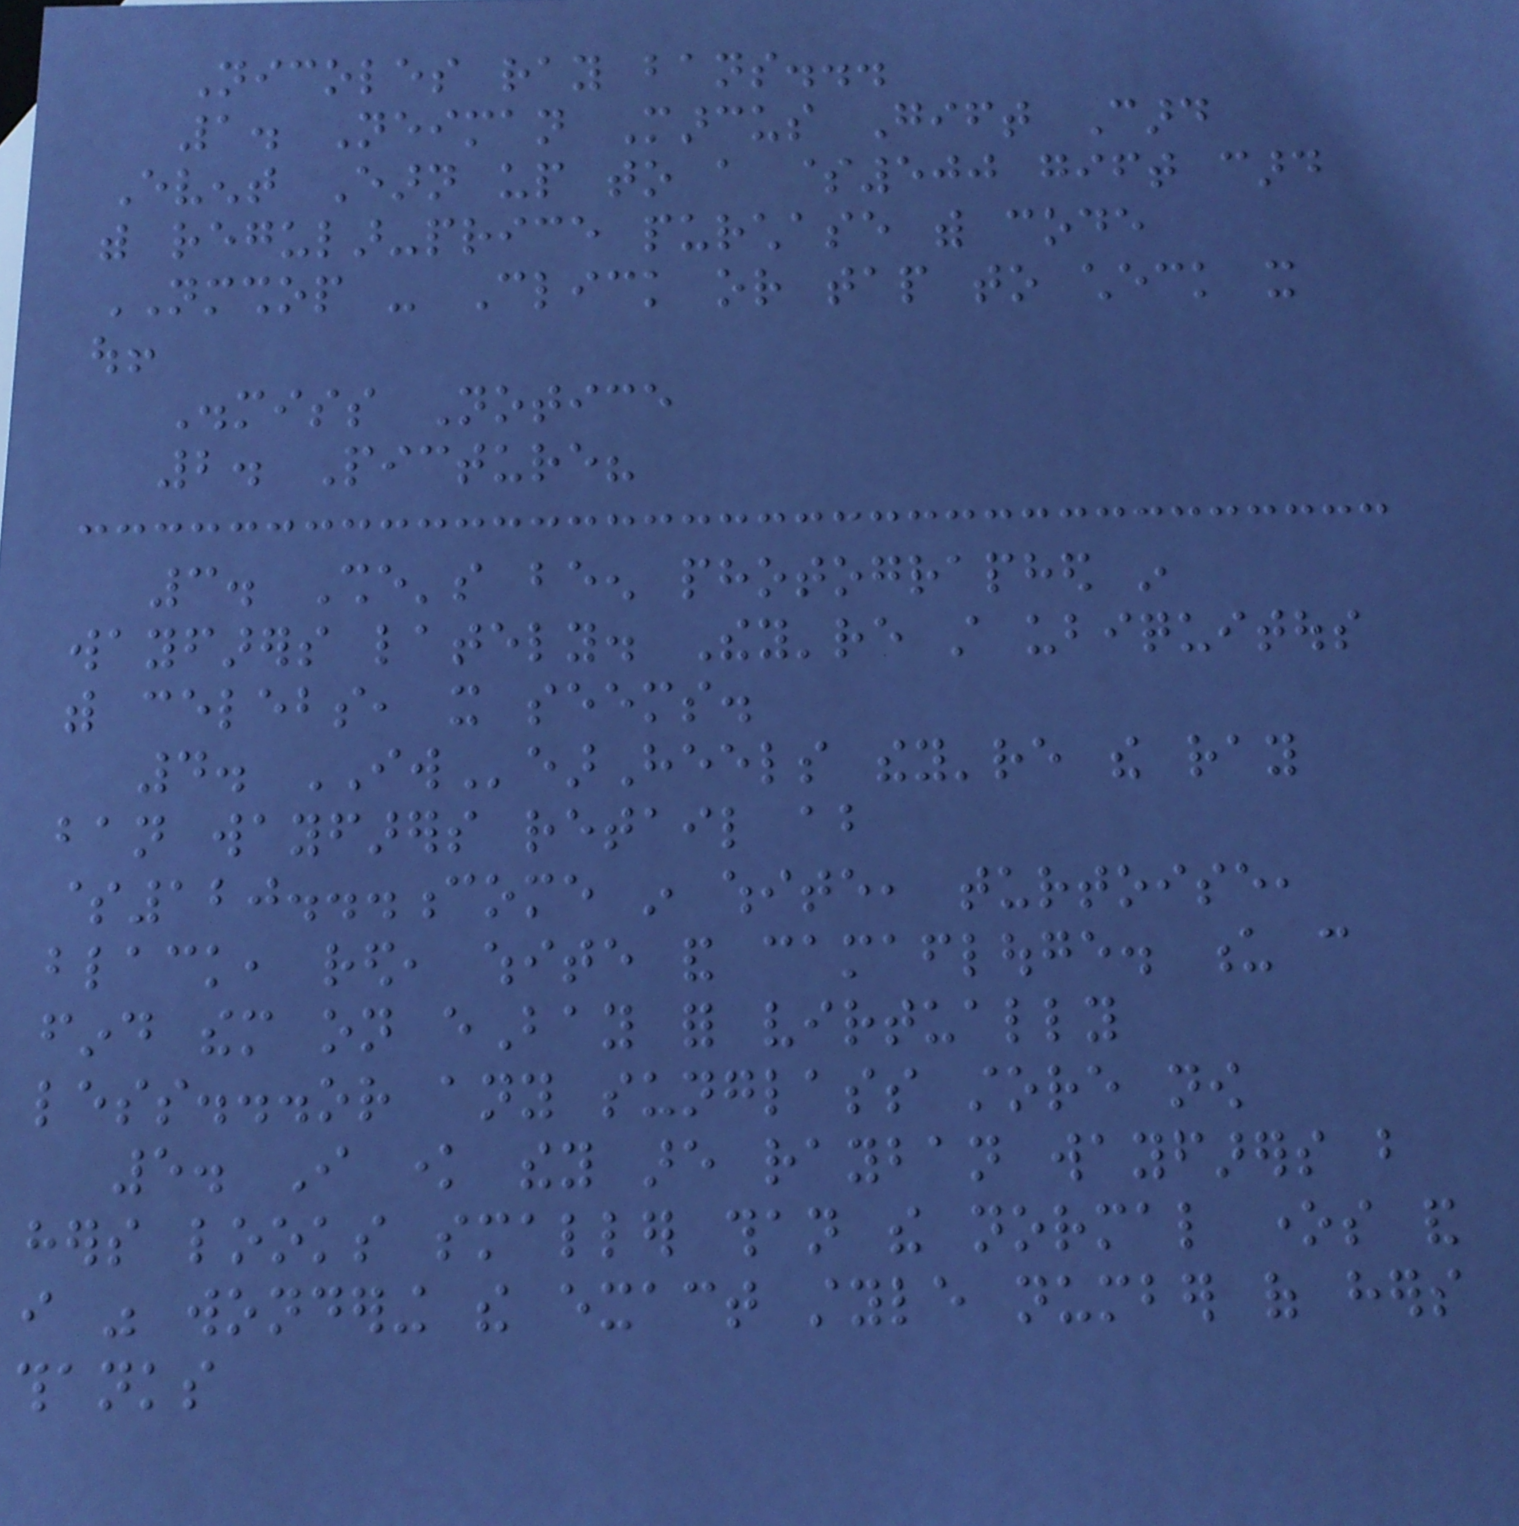Nicoles ray bans...
1. Neiman Marcus Gift Card
Event Earn up to a $500 gift card
with regular-price purchase with code
NMSHOP - Click or tap to check it
out!
Dismiss Notice
2. Picture?
3. She's been photographed in
wayfarers lately. They're still ubiquitous
with celebs, it seems.
4. IWearHeels they're the ray
ban wayfarers retail about
$120...come in white, turtoise,
black, red, white and camaflouge. u can
find them on eBay for virtually
less...or any sunglass store now
5. I know they are rayban wayfarers but
hers looks smaller than the normal ones and
i was wondering the exact style number of hers
thanks
